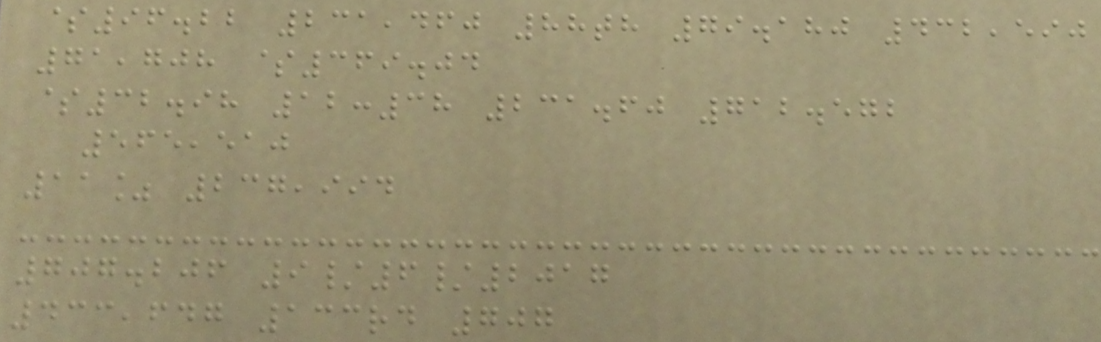$96.22 231,460 88th 79.180 432,590
71,708 $369.04
$32.98 12:38 231.60 712.572
565,510
11% 237,994
707.206 9/6/2017
433,647 133rd 707
